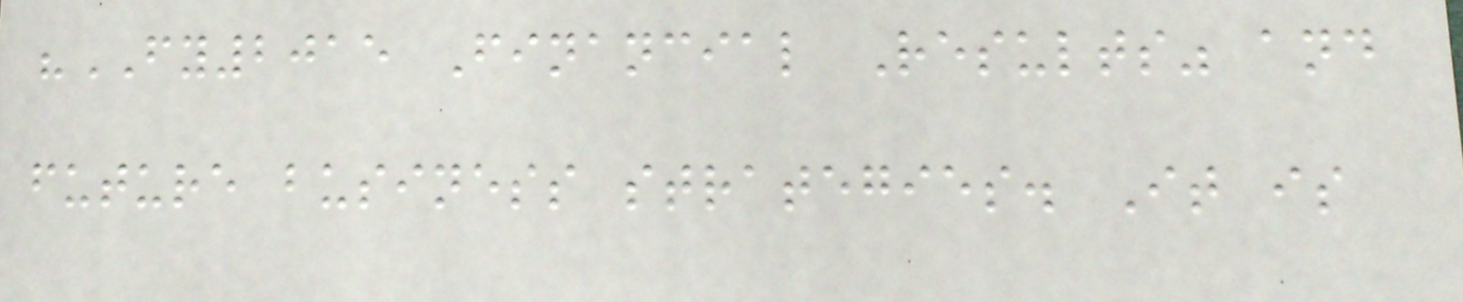"FY2015 Financial Results" and
future business strategies. It is
